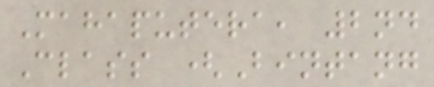Mahaputera, 2nd
Class (Bintang
